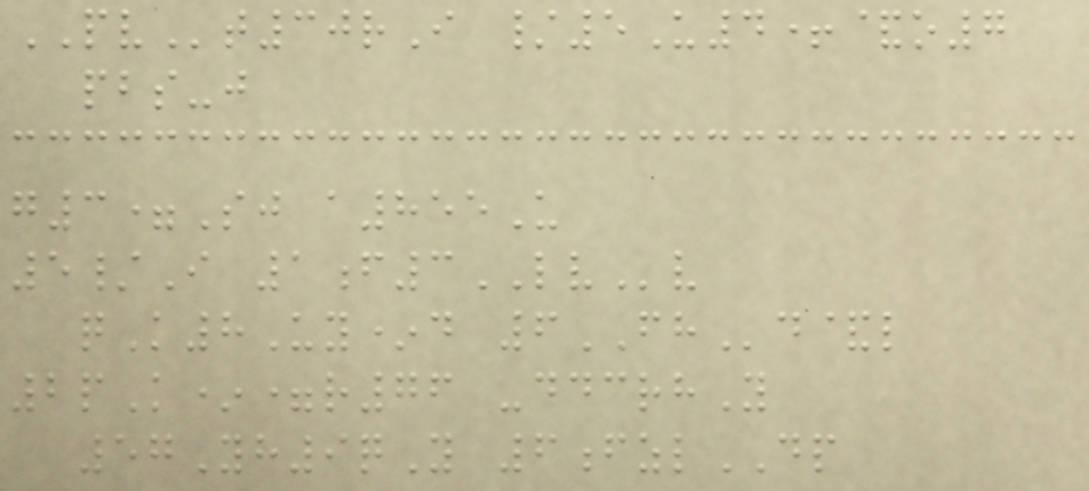PVt30rI /5U4+&o7
pbs-j
g3=Sj a855U
5/I 1f3LVv
qK8Uy*d 6FHd&l
2pK*=r76 -ddcrhY
57Yh9qY 6fzlDP
